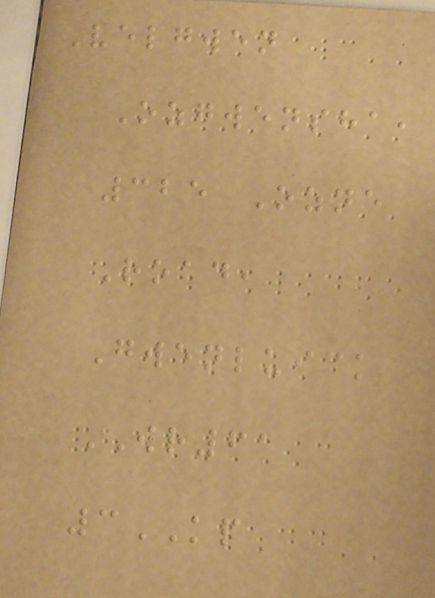Velgwen
Ozgwensha,
325 Ozne
Road,
Gwenluick
WR61
3KP
